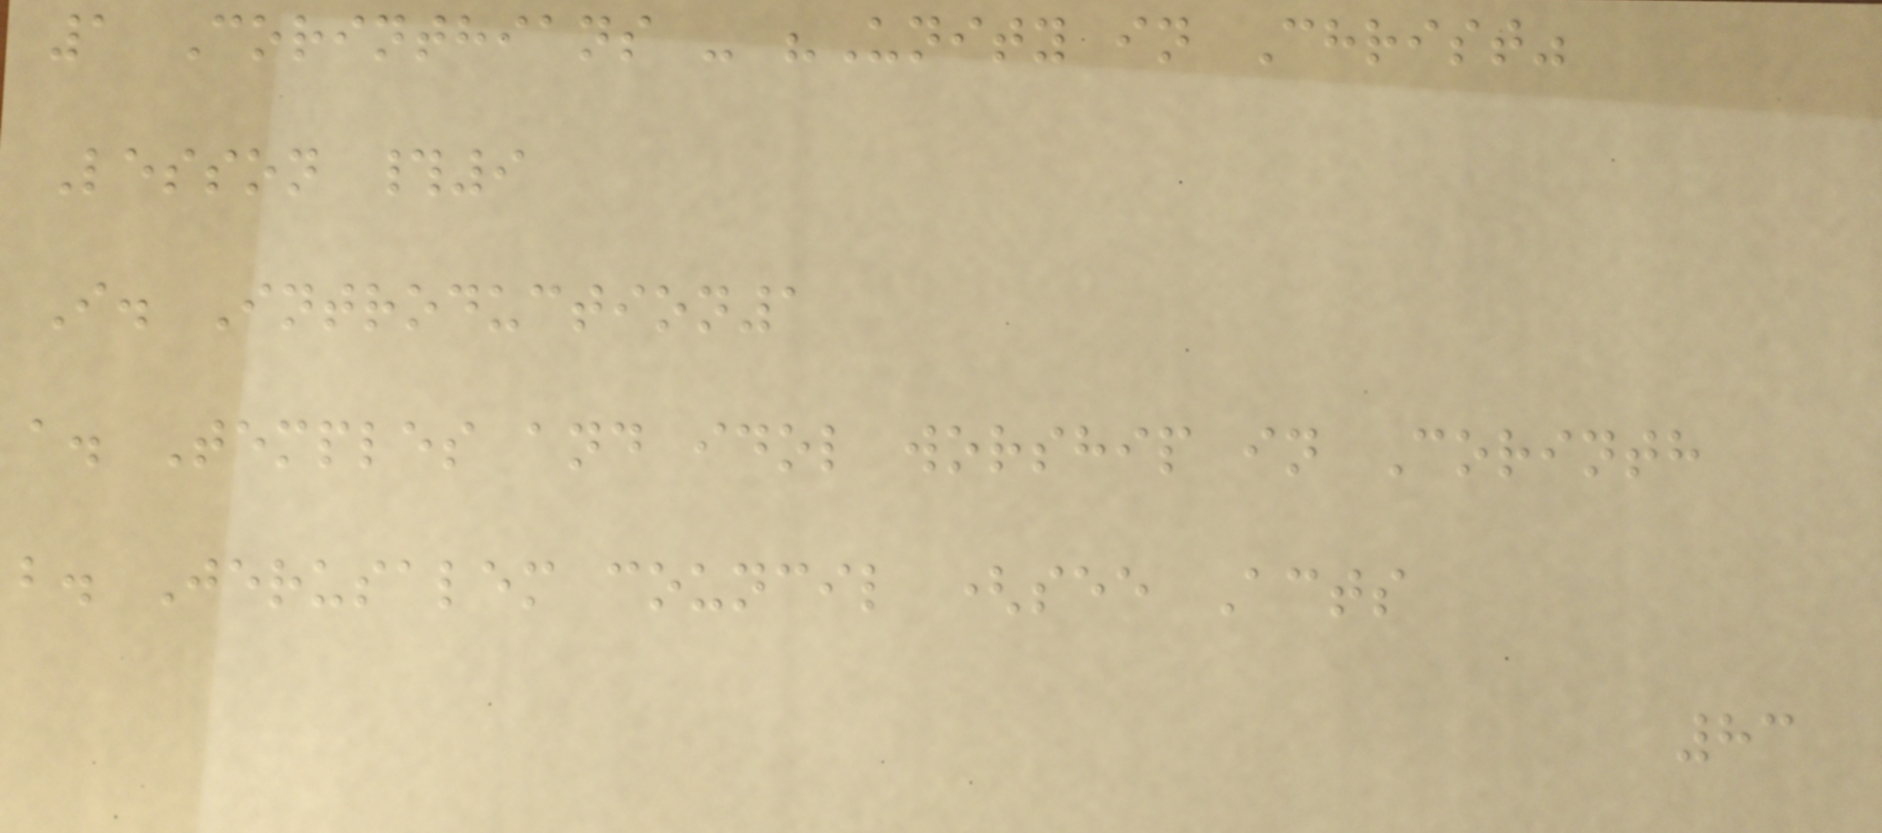1 Corinthians - "Unity in Christ"
Lesson #9
I. Introduction1
a. Temples and idol worship in Corinth
b. Jerusalem council (see Acts
83
